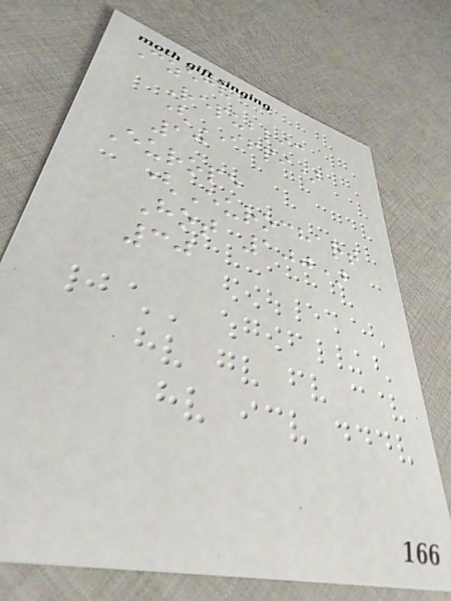Czech
Republic
(IFPI)
13
Europe
(Eurochart
Hot 100)
30
